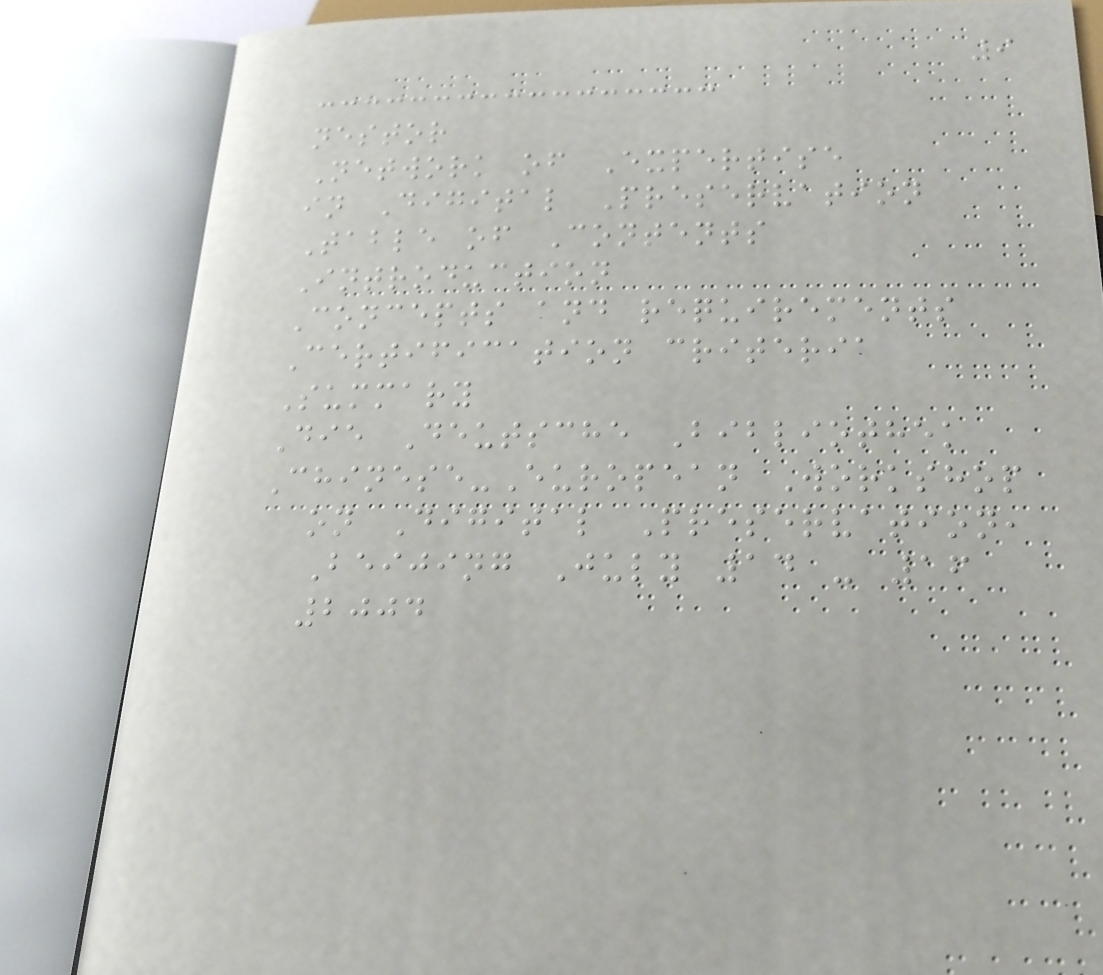9
nestor
Network of Expertise
in Digital Preservation
Table of Contents
Introduction
Concepts and requirements
Certification criteria
Summary
Die Deutsche Bibliothek
Chinese-European Workshop
on Digital Preservation,
Beijing July 14 - 16
2004
